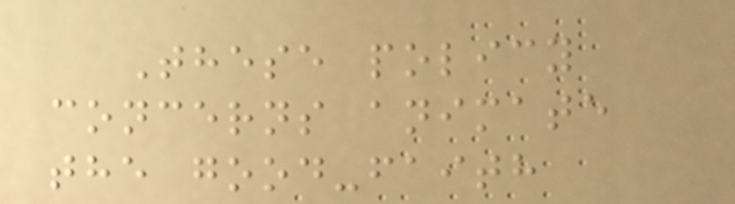These policy
concerns animate
the good-faith
